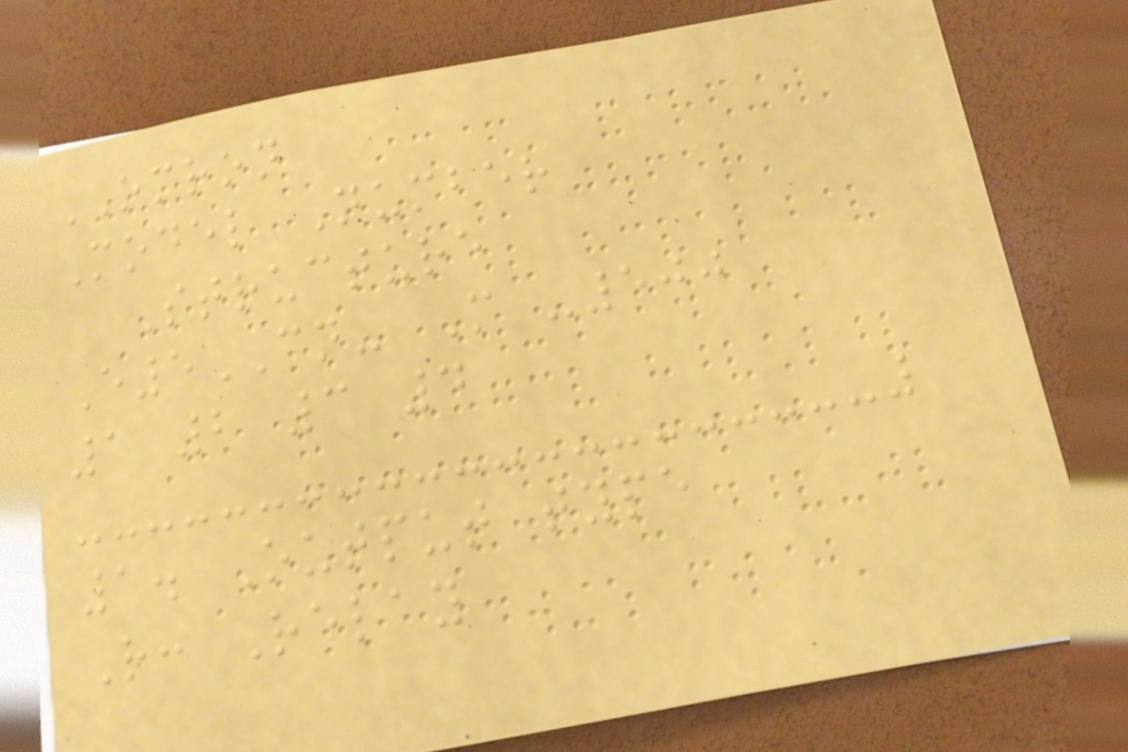OMRON
Model Number
Structure
E5CN- M -500
1 2 3 4
1. Output type
R: Relay
